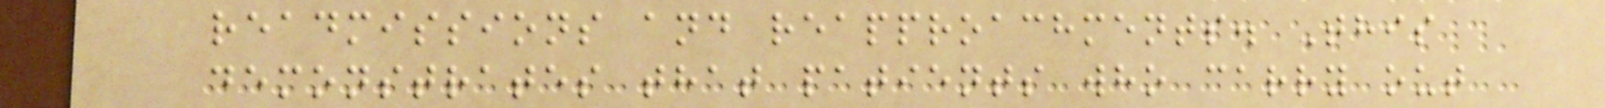readmissions and reapproachments. This
demonstrates that patients who carry out
